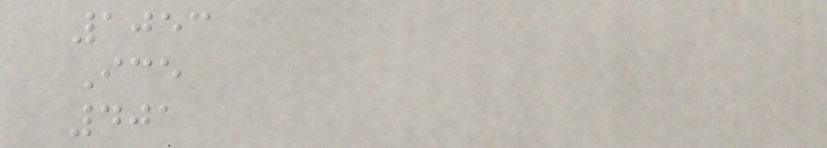1053
Ice
401
